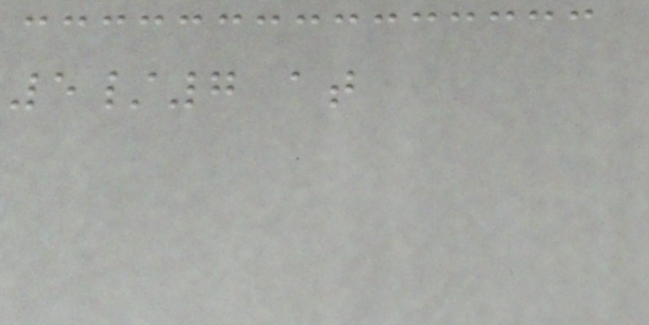5/7 at
